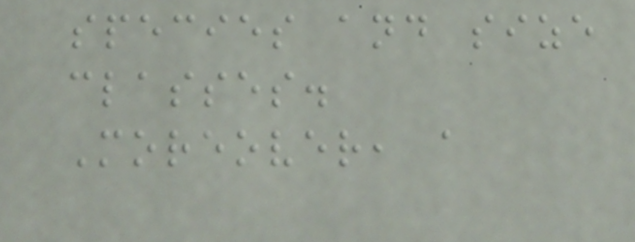species and size
classes.
Moreover, a
